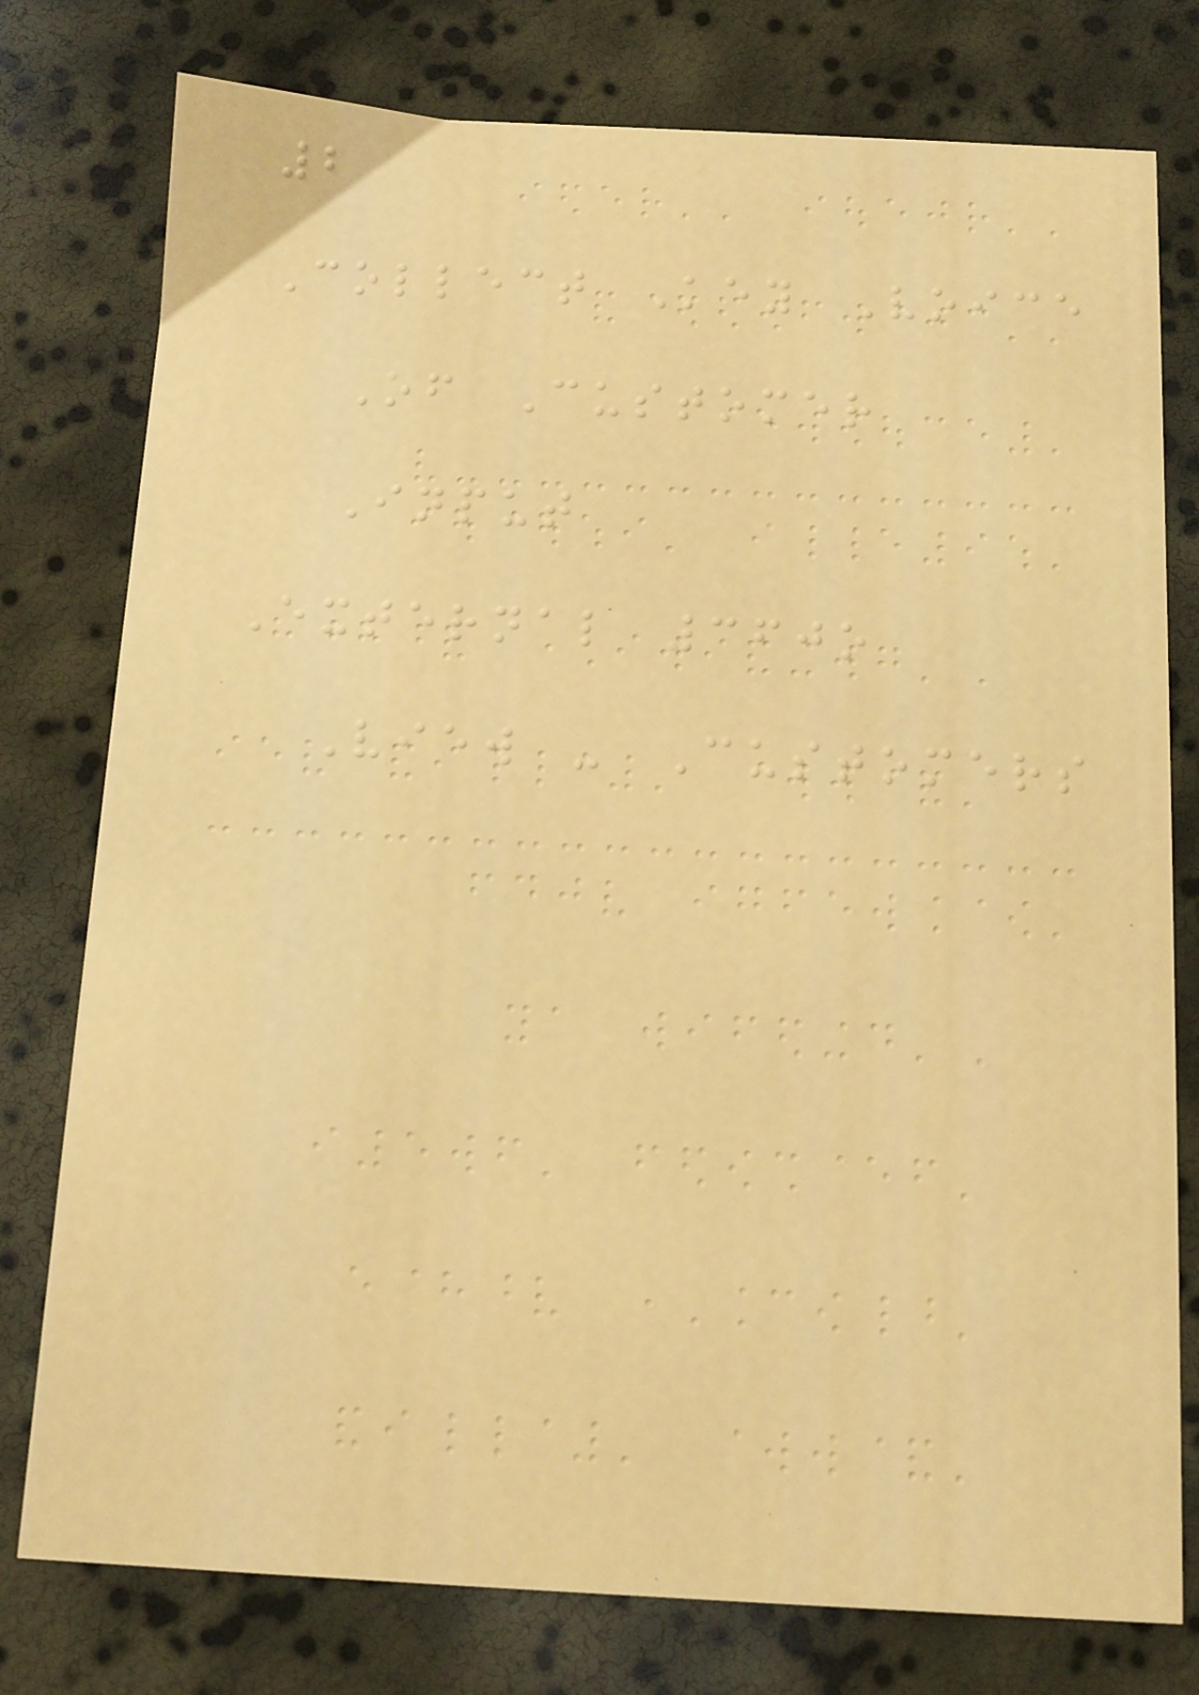2
Collect Key Voice
Of Customer
Input
External 360o
View - Customers
